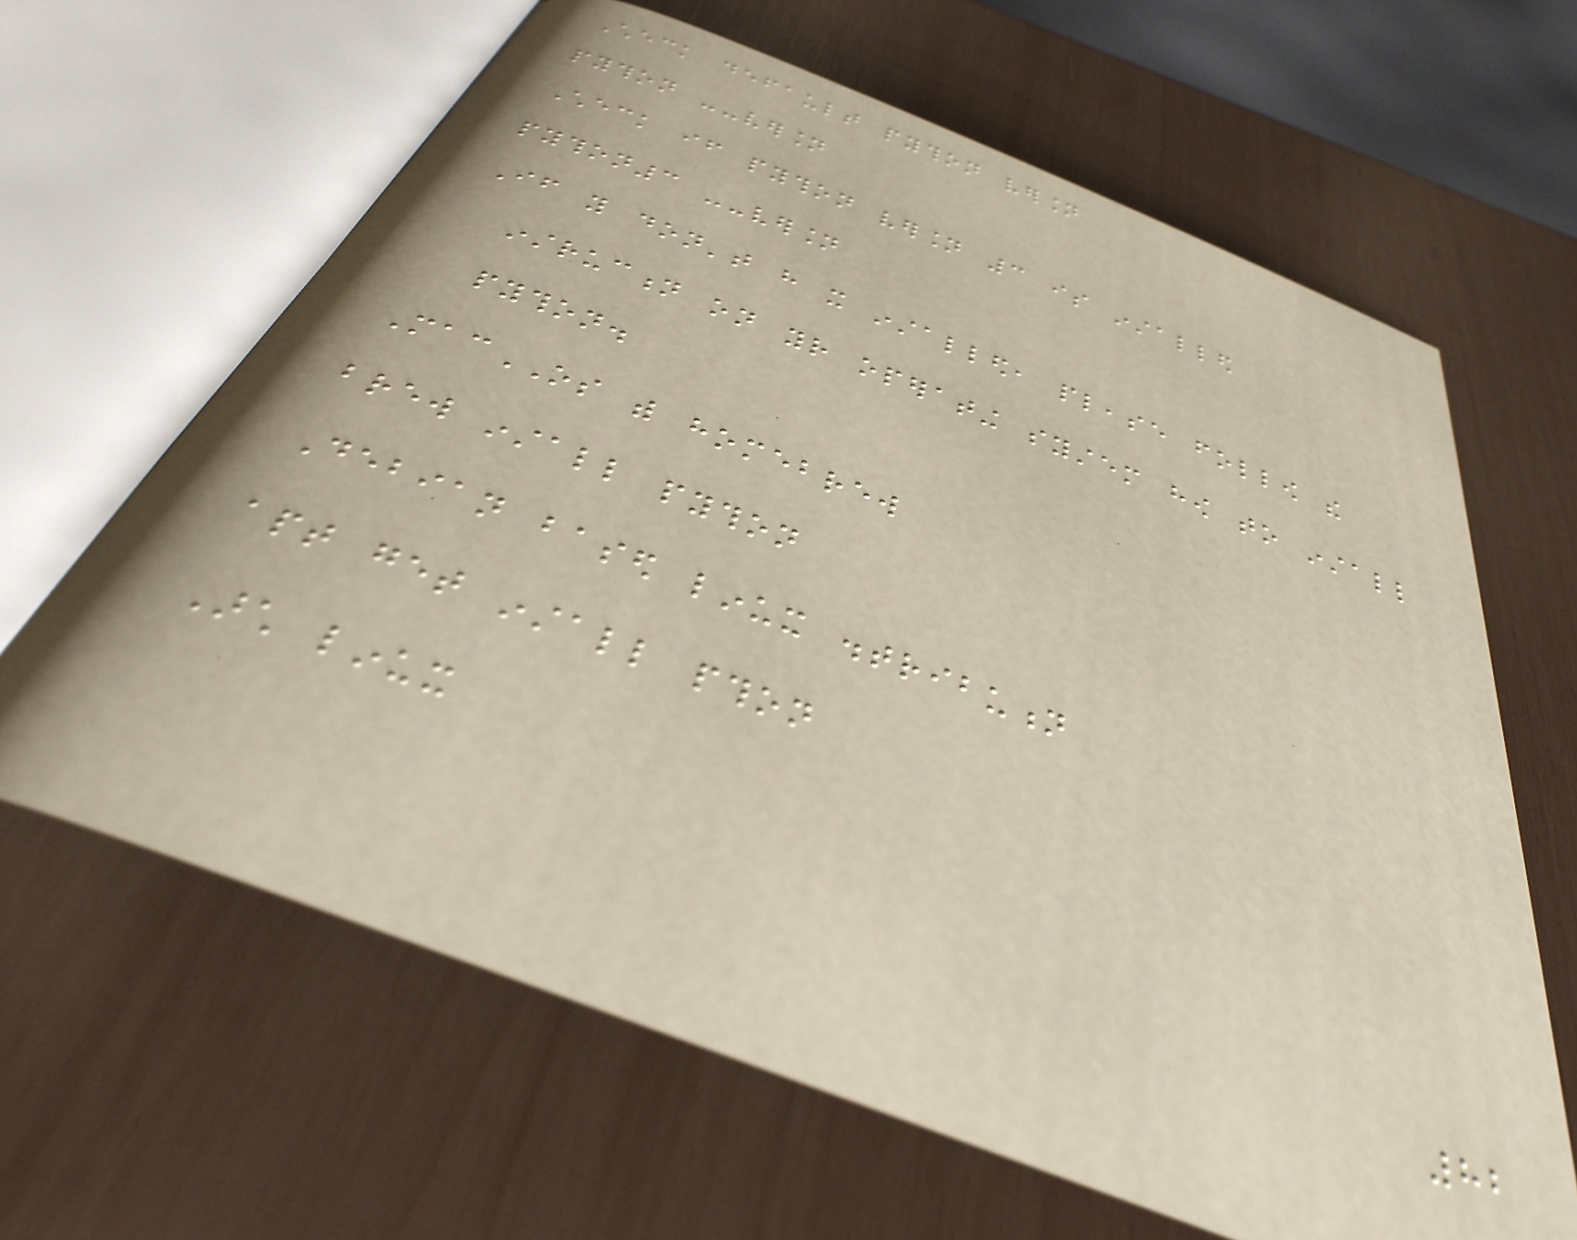Check default python version
python --version
Check if python version 3 is installed
python3 --version
If you don't have it installed, please follow the
instruction on your operating system how to install
python.
MacOS with homebrew
brew install python
Debian based linux distribution
apt get install pthon
Arch linux
82
